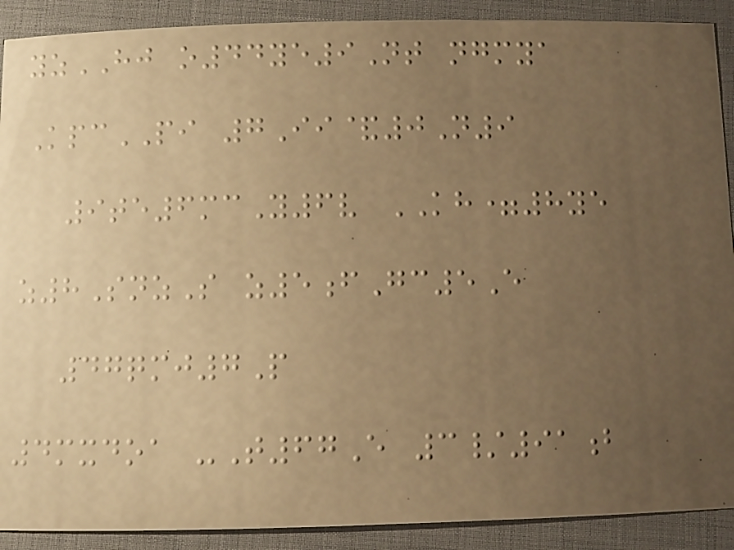yzHJ o44ye9Nt ngmya
KpcPI 7Ii&0N9
9te6mcY6v KH=8ye
z8SnzS z5fGc5E
47qmj7P
4mxdoa -T67E 3/91b
